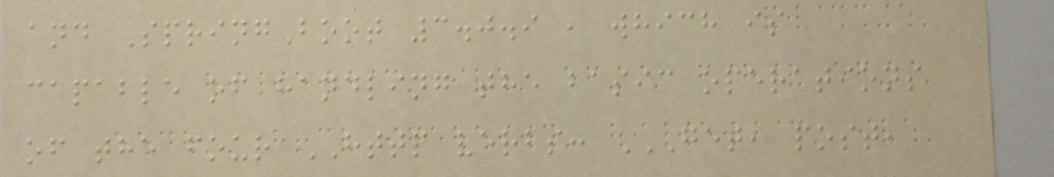and SpringBoot 3.0.9 , which is
capable of handling the basic operations
of the four HTTP verbs: GET, POST,
